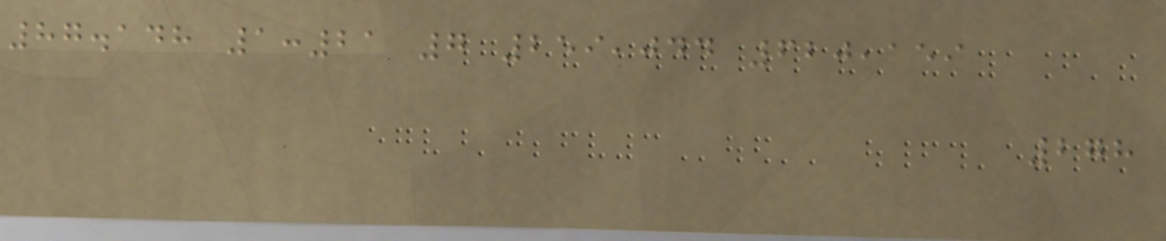87.148 1:21 7 259,044 620,159
278
